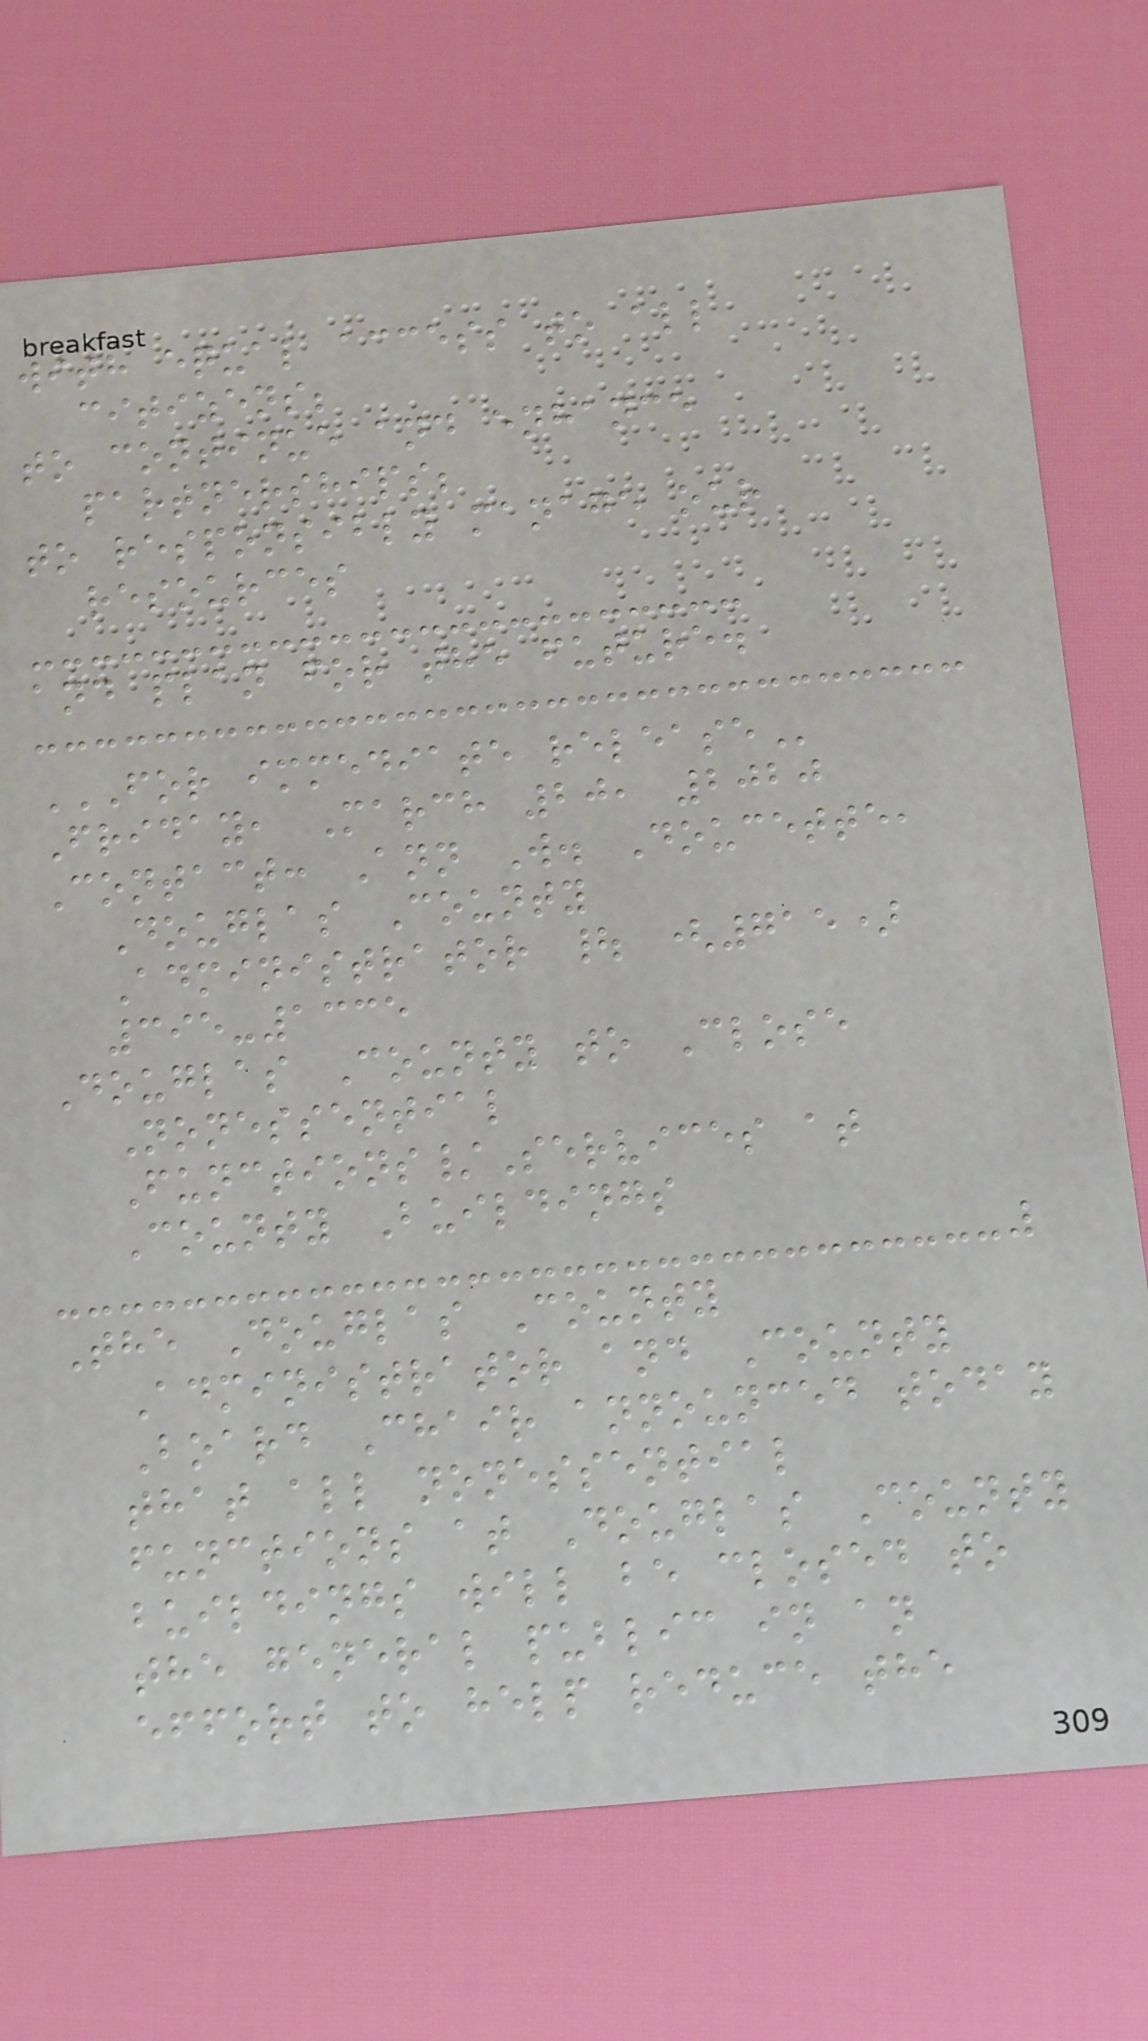with equal access to all
citizens;
to continue and enhance
partnerships;
to responsibly manage our
resources
and plan for the future.
FOR IMMEDIATE RELEASE
Friday, March 20, 2020
Contact: Ann W. Doucette,
Douglas County
Administrator | (715)
395-1335
Douglas County to Close
Nonessential
Functions/Services at
County Buildings
The Douglas County
Administrator and County
Board Chair announced today
that all nonessential
functions at Douglas County
buildings will be closed to
the general public in an
effort to help reduce the
